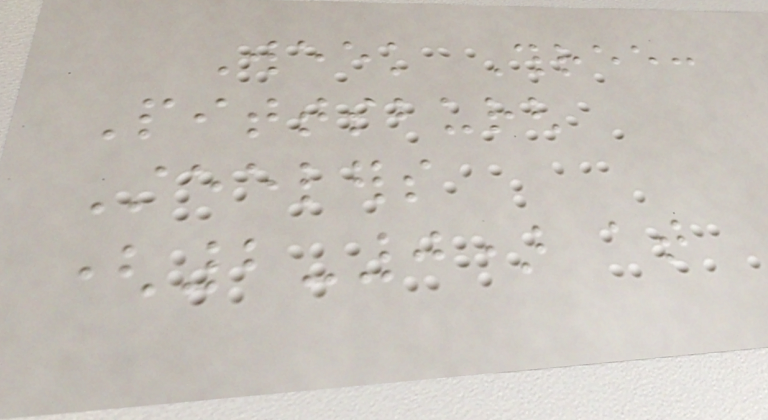Week Three:
Pittsburgh
Steelers
(2-0) at
